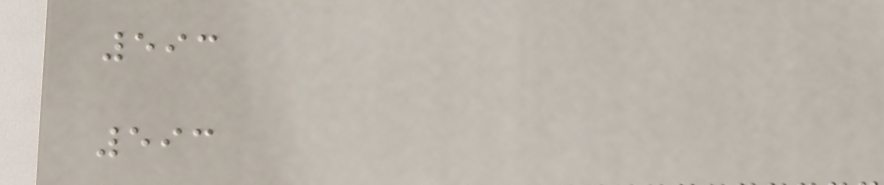593
593
